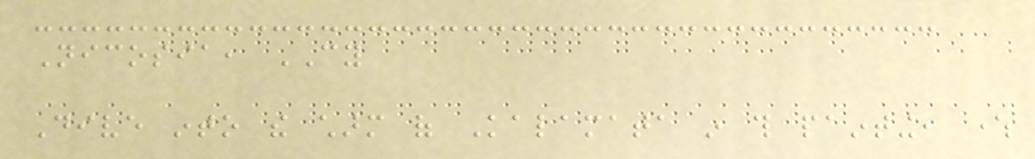Nicosia, CY
Dive into the charm of Kalamata in this painting, where
